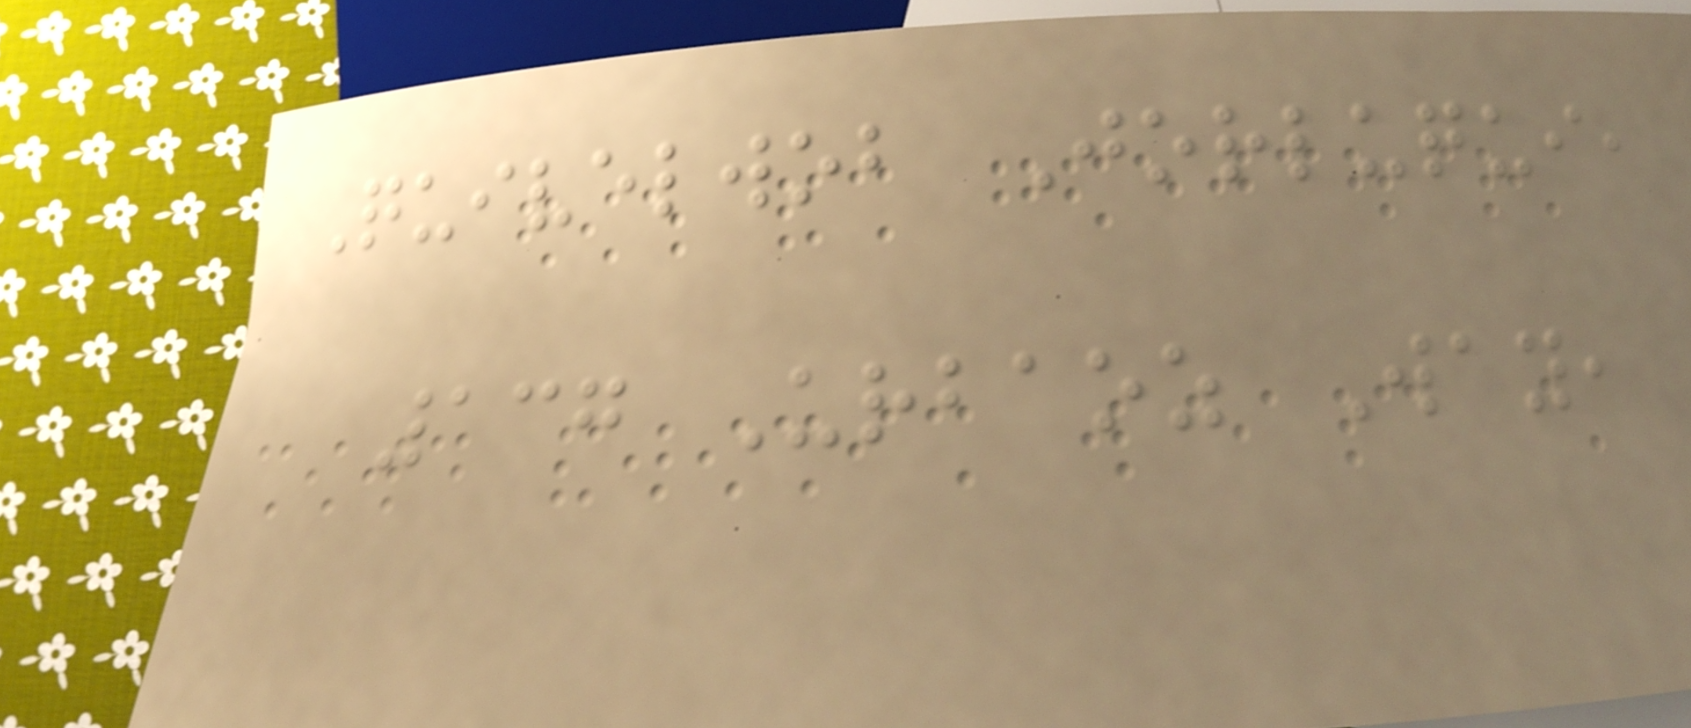Quivelwob Jorluqui,
137 Urbaoz Way,
